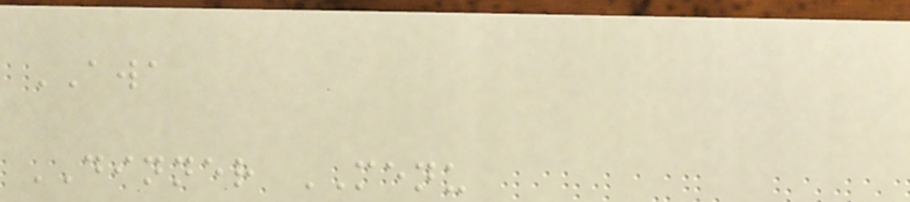AWA
DINNER MENU
